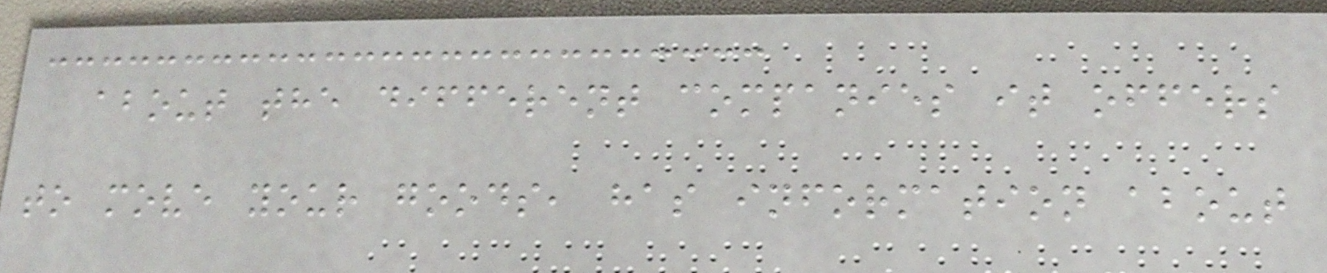about the different companies it offers
to move your goods, has information about
